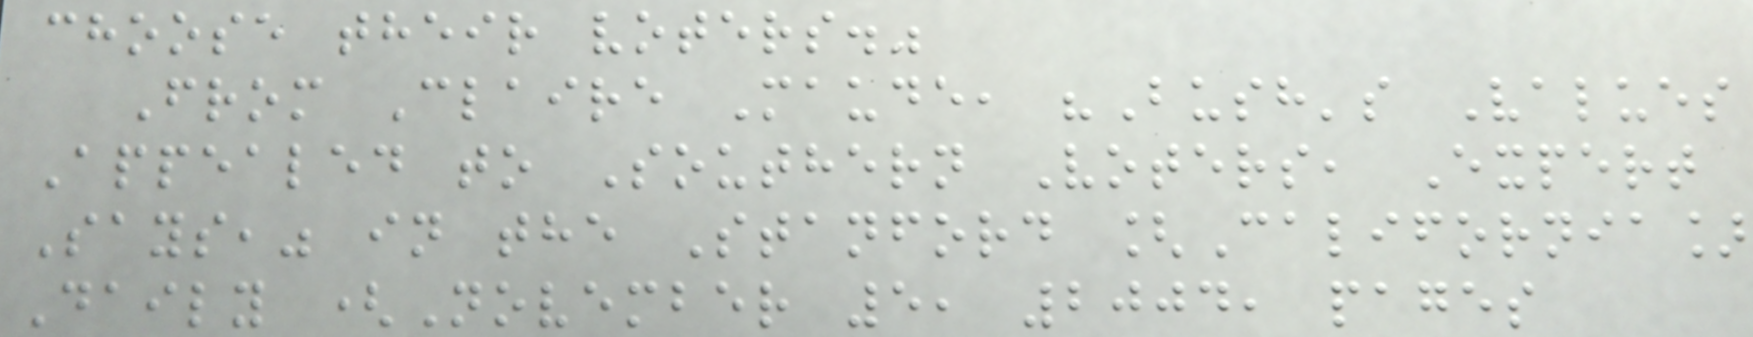choose their voters."
From Claire Maude, "Bush's Values
Appealed to Southern Voters, Expert
Says," in the Stanford [California]
Daily (November 5, 2004, pages
